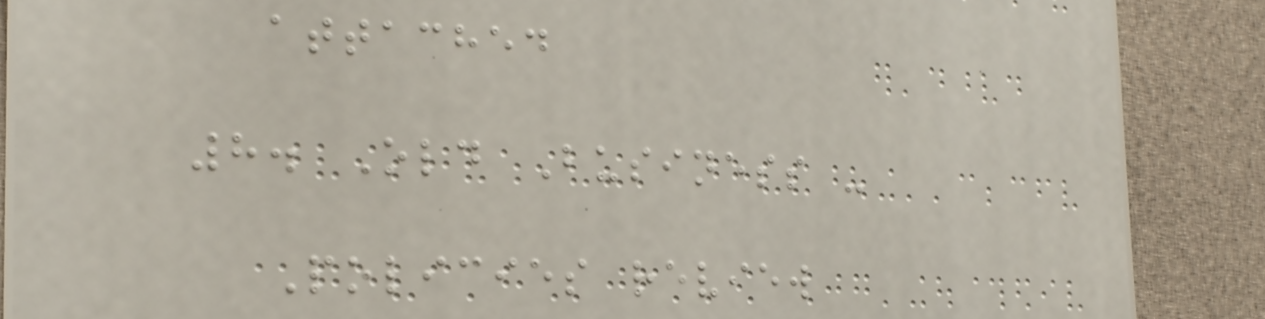attached
8. Old Business -
Policies review
